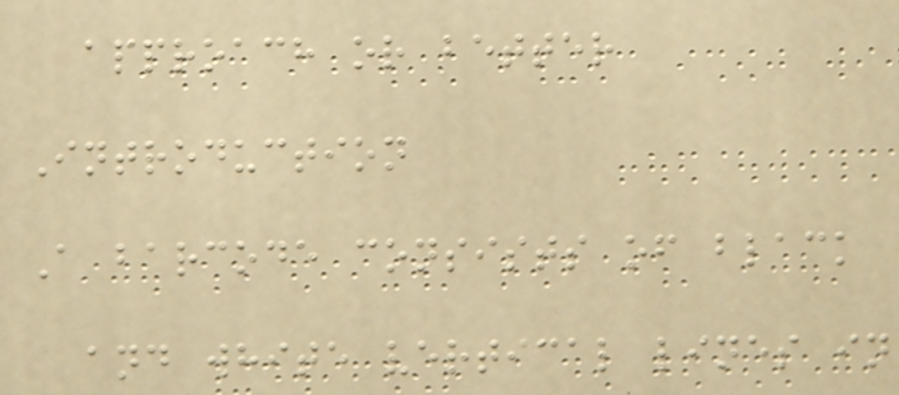approach or better
Introduction
A barcode consists of black
and white vertical lines in
